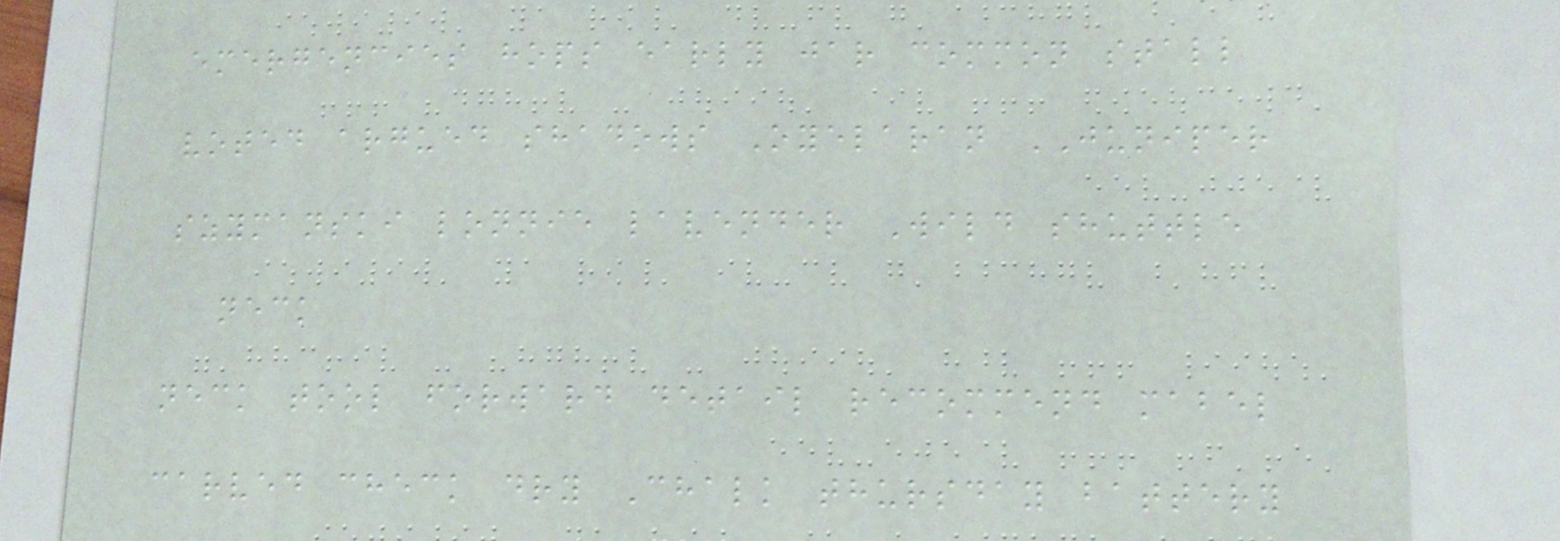emergencies hops early jar common stall
voted argued shadows Oyelaran JUNIPER
szymanski lonnie lavender Wild shuttle
neck
neck tool forward detail recommend mabel
carved check dry Chalk thursday battery
